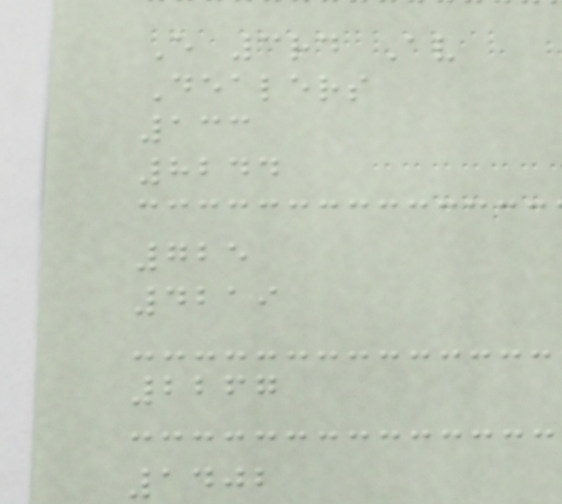E 3rd Av
Dealers
133
8244
725
4219
2267
1402
